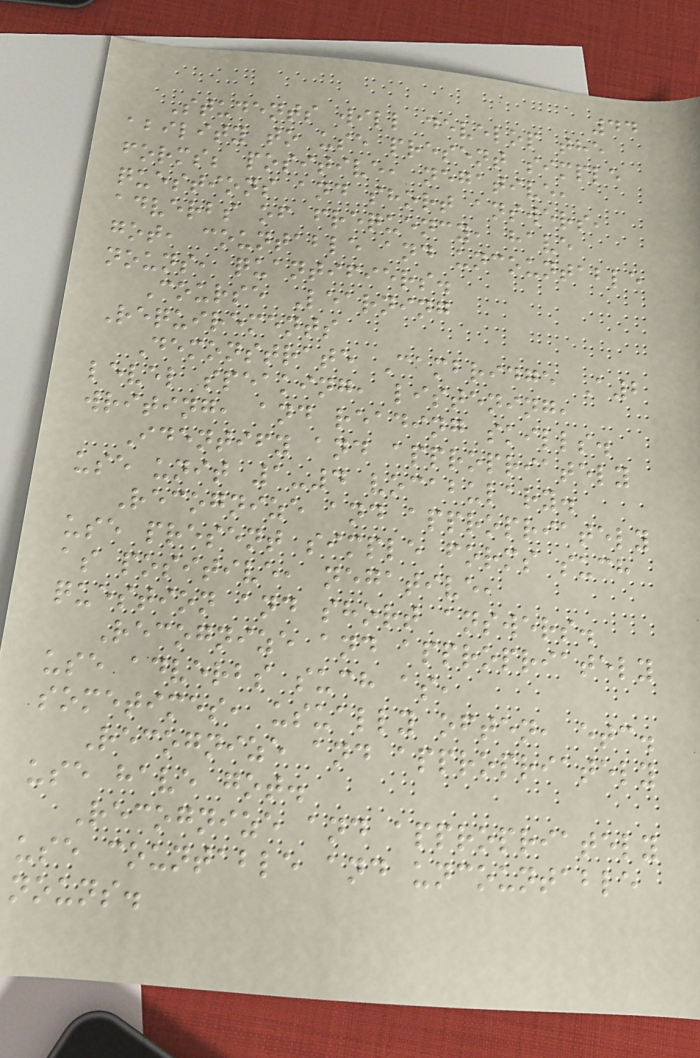44
Students will develop the
ability to use present simple
forms; positive, negative,
questions and short answers,
adverbs of frequency, have
got, countable and uncountable
nouns, quantifiers.
Course Learning
Requirements
Demonstrate Cambridge A2
level speaking, listening,
writing, and reading skills.
Identify and appropriately
use unit 1-4 vocabulary.
Recognize and appropriately
use present simple forms such
as positive, negative,
question and short answers.
Recognize and appropriately
use adverbs such as,
sometimes, usually often, etc.
Recognize and appropriately
use have got.
Recognize and appropriately
use countable and uncountable
nouns.
